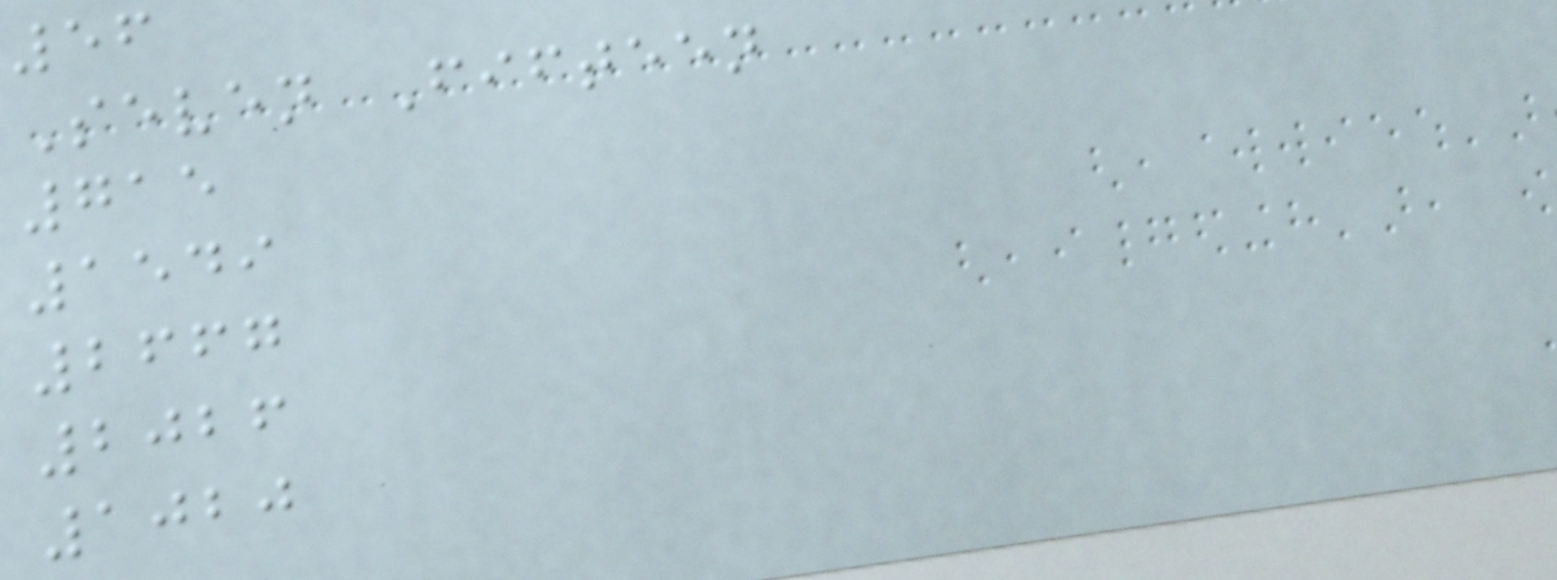56
Seven Fifteen
715
1549
2667
2026
1020
